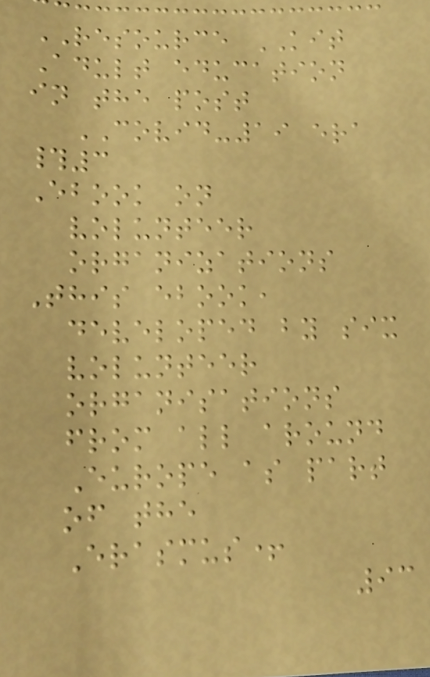RESOURCE KIT
Adult education
in the post
COVID-19 era
#3
Ebook on
volunteer
organizations
This ebook,
developed by six
volunteer
organisations
from all around
Europe as part
of the
Erasmus+
93
